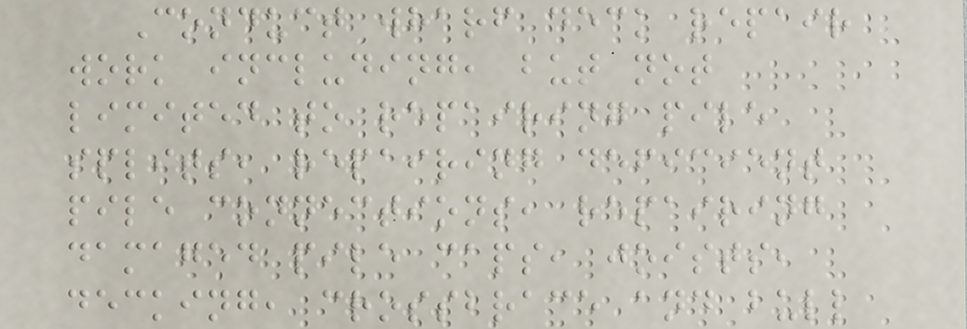Conduct wharf deck repair
work including, but not
limited to repairing pile
splits, repairing deficient
pile connections, repairing
damaged pile caps, joists,
decking, crossbrace and bull
